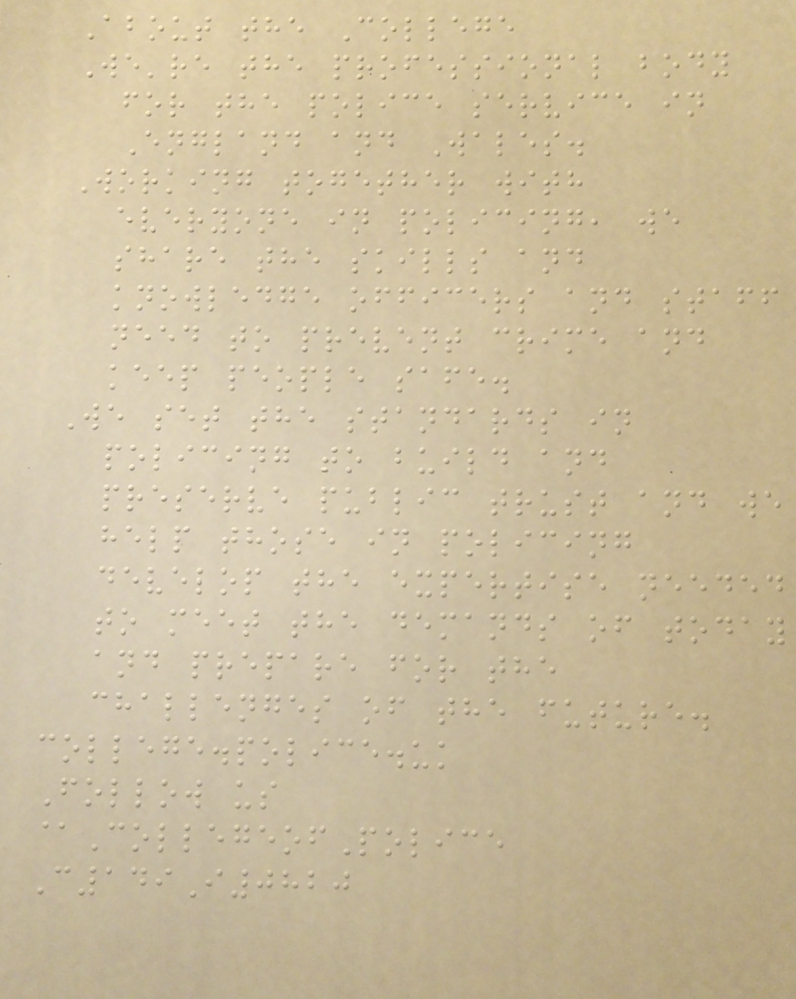About the College
We're the professional body
for the police service in
England and Wales.
Working together with
everyone in policing, we
share the skills and
knowledge officers and staff
need to prevent crime and
keep people safe.
We set the standards in
policing to build and
preserve public trust and we
help those in policing
develop the expertise needed
to meet the demands of today
and prepare for the
challenges of the future.
college.police.uk
Follow us
@CollegeofPolice
C149I0820
